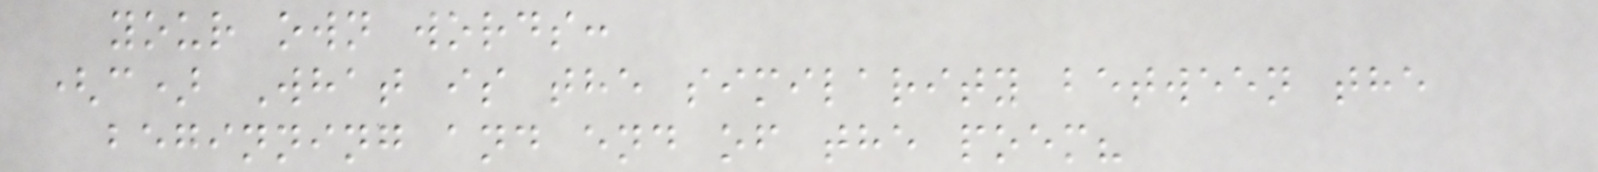your own words:
(c) What is the similarity between the
beginning and end of the poem?
